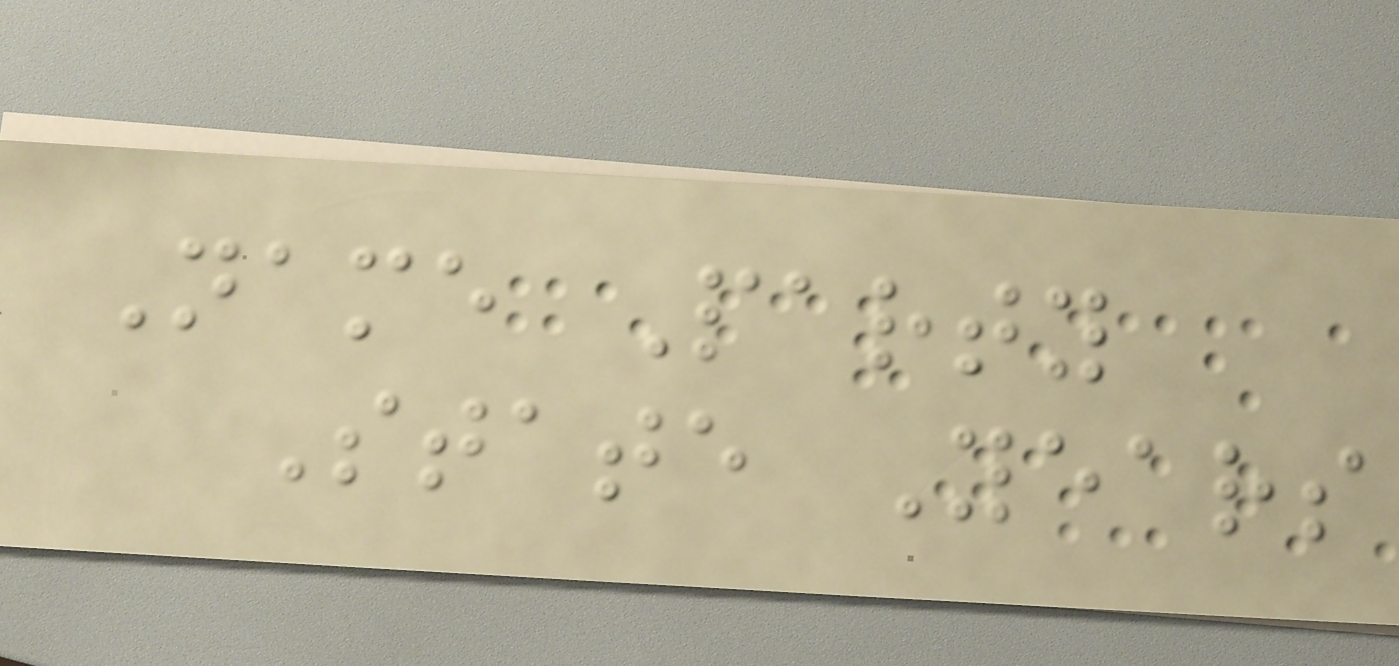Name Party
State Years
